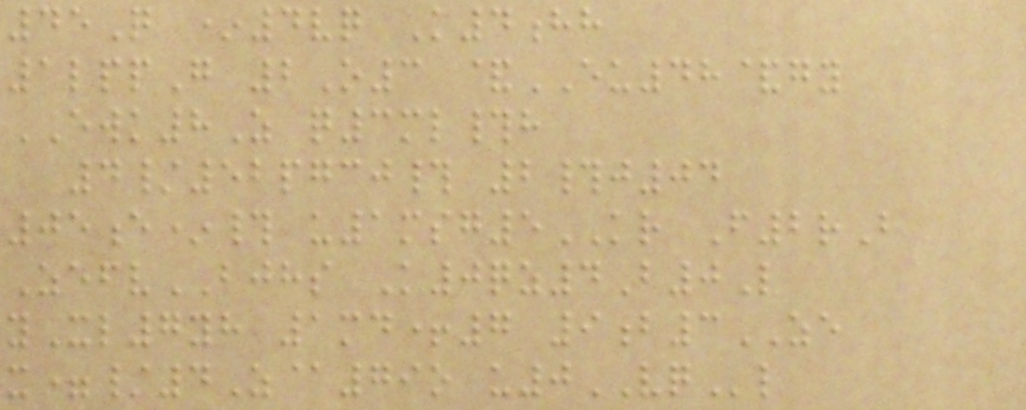45Q *4vq K4hh
1lppG 2O3 &EU48&gy
EWK8Z q3ml#h
4/52pgcj# 2#j04
05e*# u1msg5KR F2rB
ZefvBJHS K0qz4B0L
yXl7yh 1md+7 9b3ZE
x=/4Z@79o u0VQl
